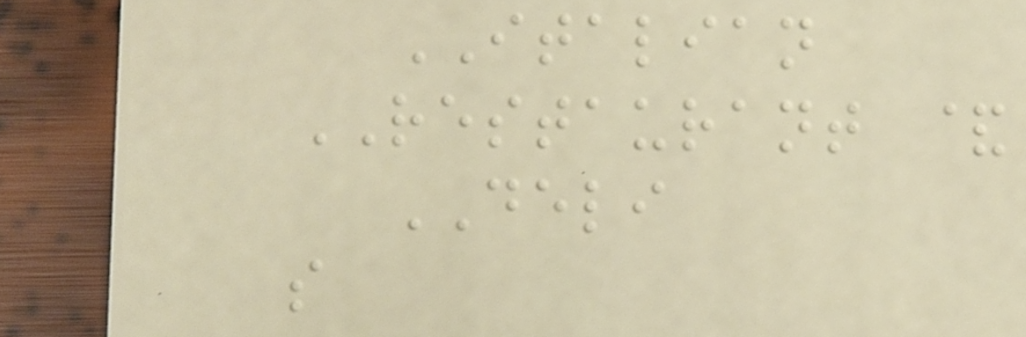ITALIAN
RESTAURANT &
DELI
s
